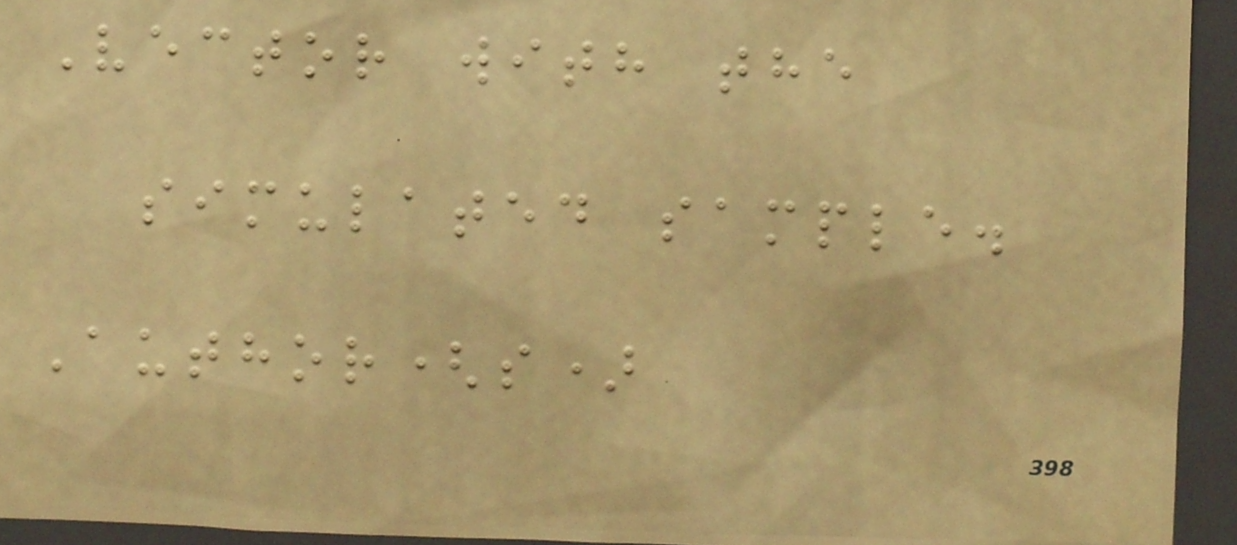Vector with the
simulated sample.
Author(s)
